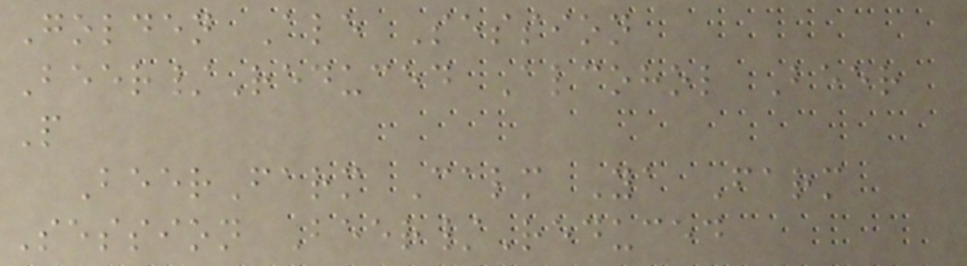Golden Ale Session
Beer/Reduced Alcohol Beer
P
BeerFarm Calm Ya Farm
Session Beer/Reduced
